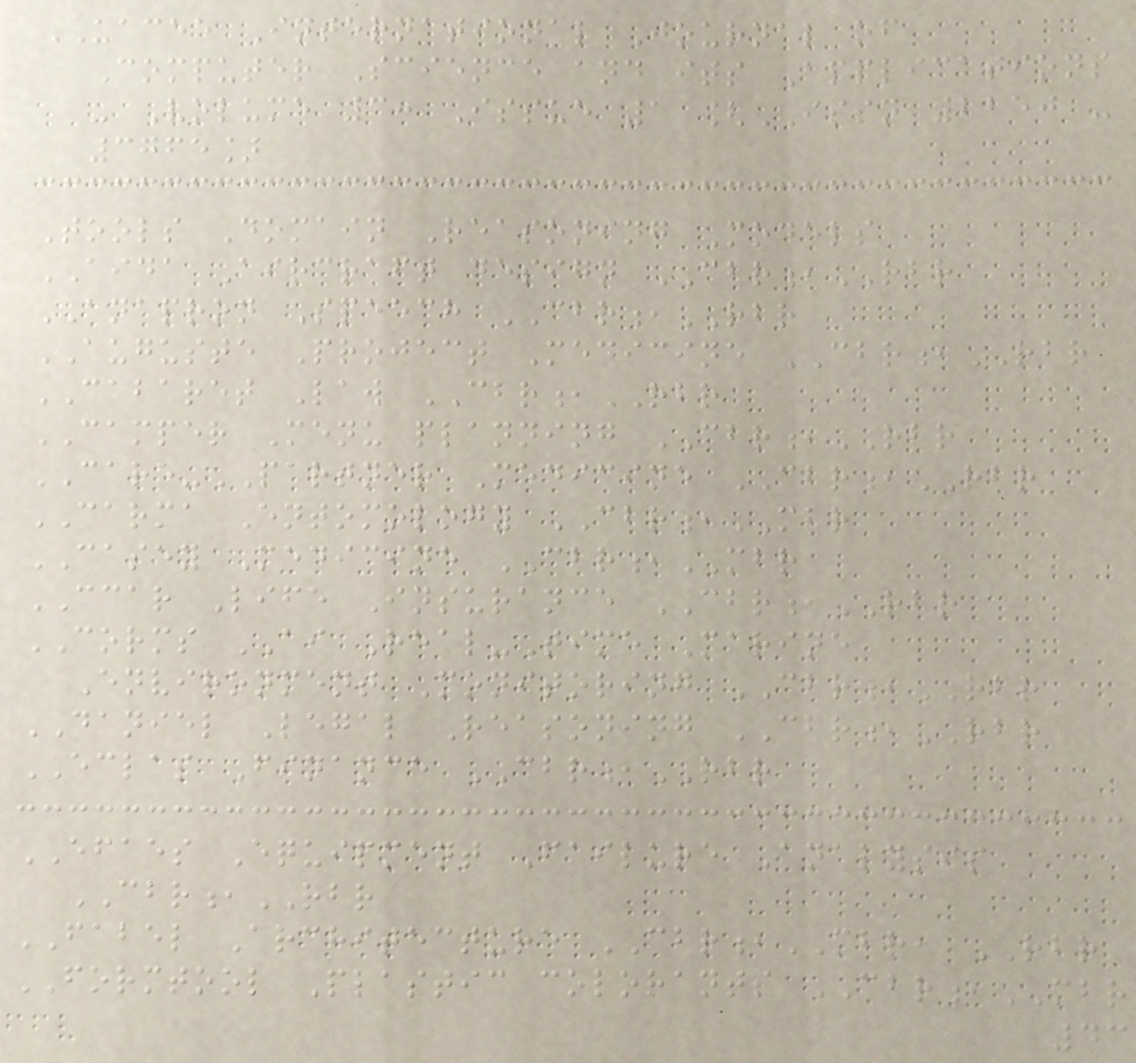UACEE International Journal of
Computer Science and its Applications
- Volume 3: Issue 1 [ISSN 2250 -
3765]
Tools Domain Reasoning Models
AIDA Aircraft design CBR,RBR
ANAPRON Speech CBR,RBR
AUGUSTE Project Medicine CBR,RBR
CABARET Law CBR,RBR
CAMPER Menu planning CBR,RBR
CARE-PARTNER Medicine CBR,RBR
CARMA Entomology CBR,MBR
CASEY Medicine CBR,MBR
CCAR Life Insurance CBR,RBR
CORMS AI Real-Time Marine
Environment Monitoring CBR,RBR
DANIEL Legal Reasoning CBR,RBR
ECLAS Finance CBR,RBR
EFAES Equipment Failure Analysis
CBR,RBR
FABEL Architecture CBR,MBR, RBR
FORMTOOL Plastic colorants CBR,MBR
43
